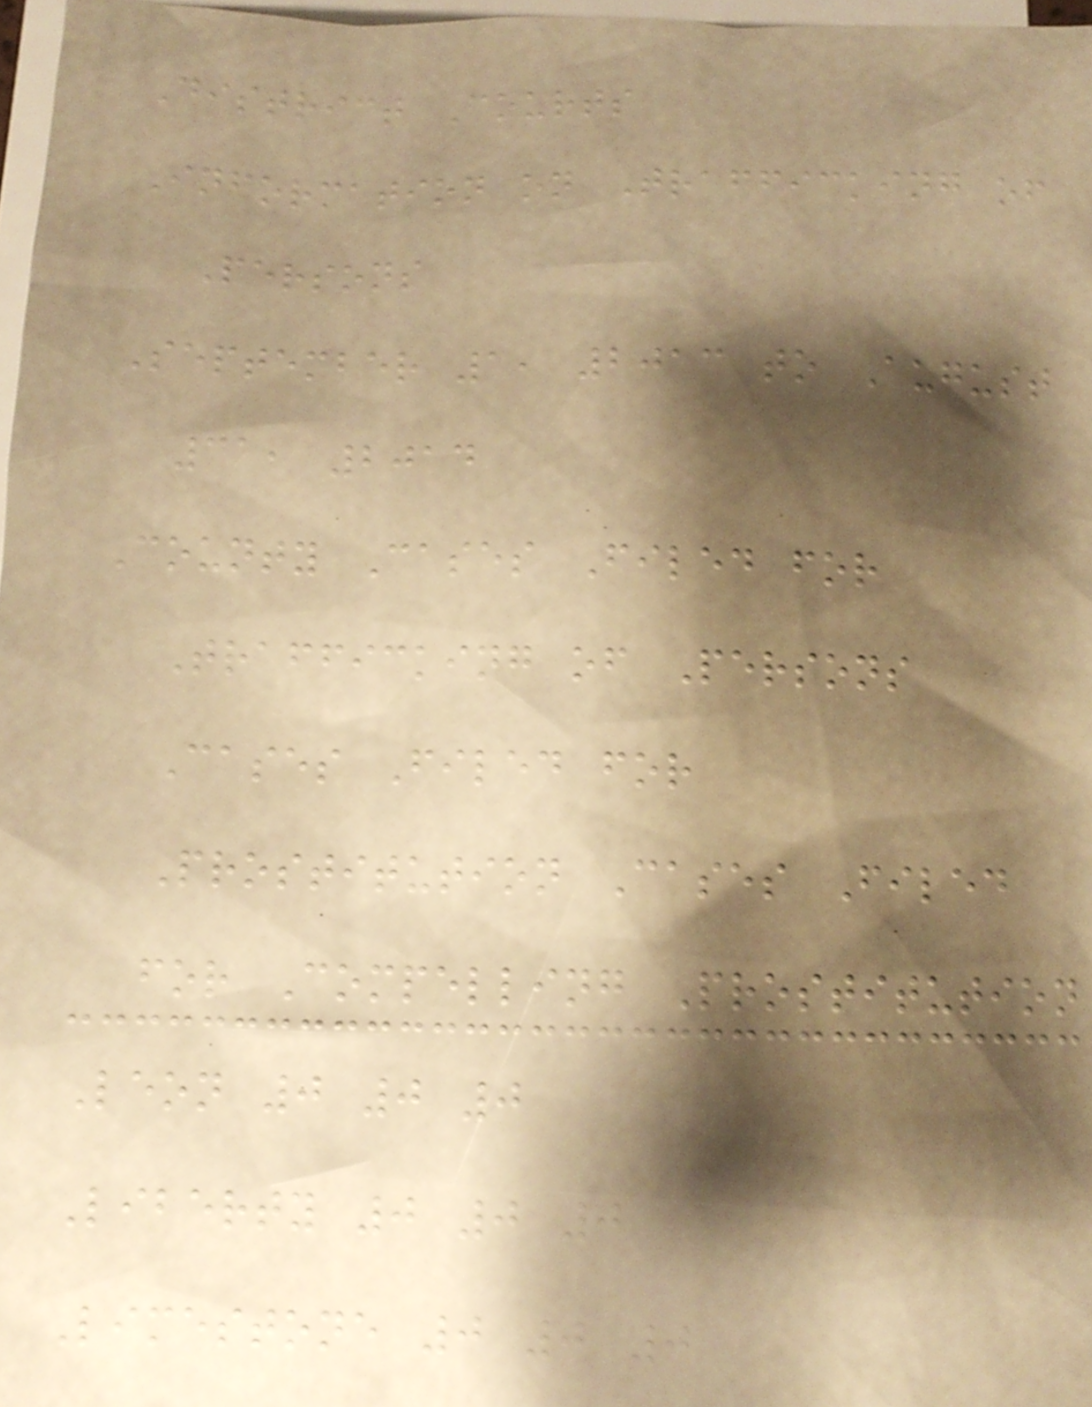District Courts
Information on Trafficking of
Persons
September 1, 2013 to August
31, 2014
County Cases Filed for
Trafficking of Persons
Cases Filed for
Prostitution Cases Filed
for Compelling Prostitution
Leon 0 0 0
Liberty 0 0 0
Limestone 0 0 0
